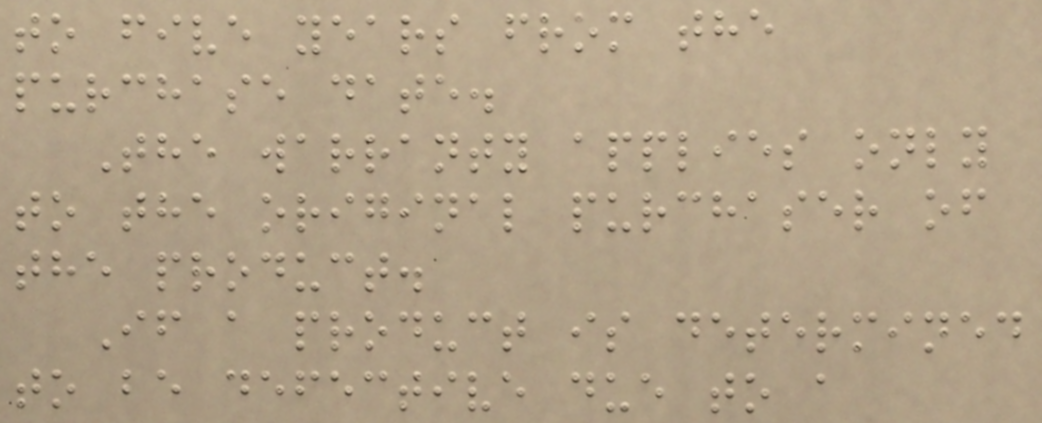to five years from the
purchase date.
The warranty applies only
to the original purchaser of
the product.
If a product is determined
to be defective due to a
